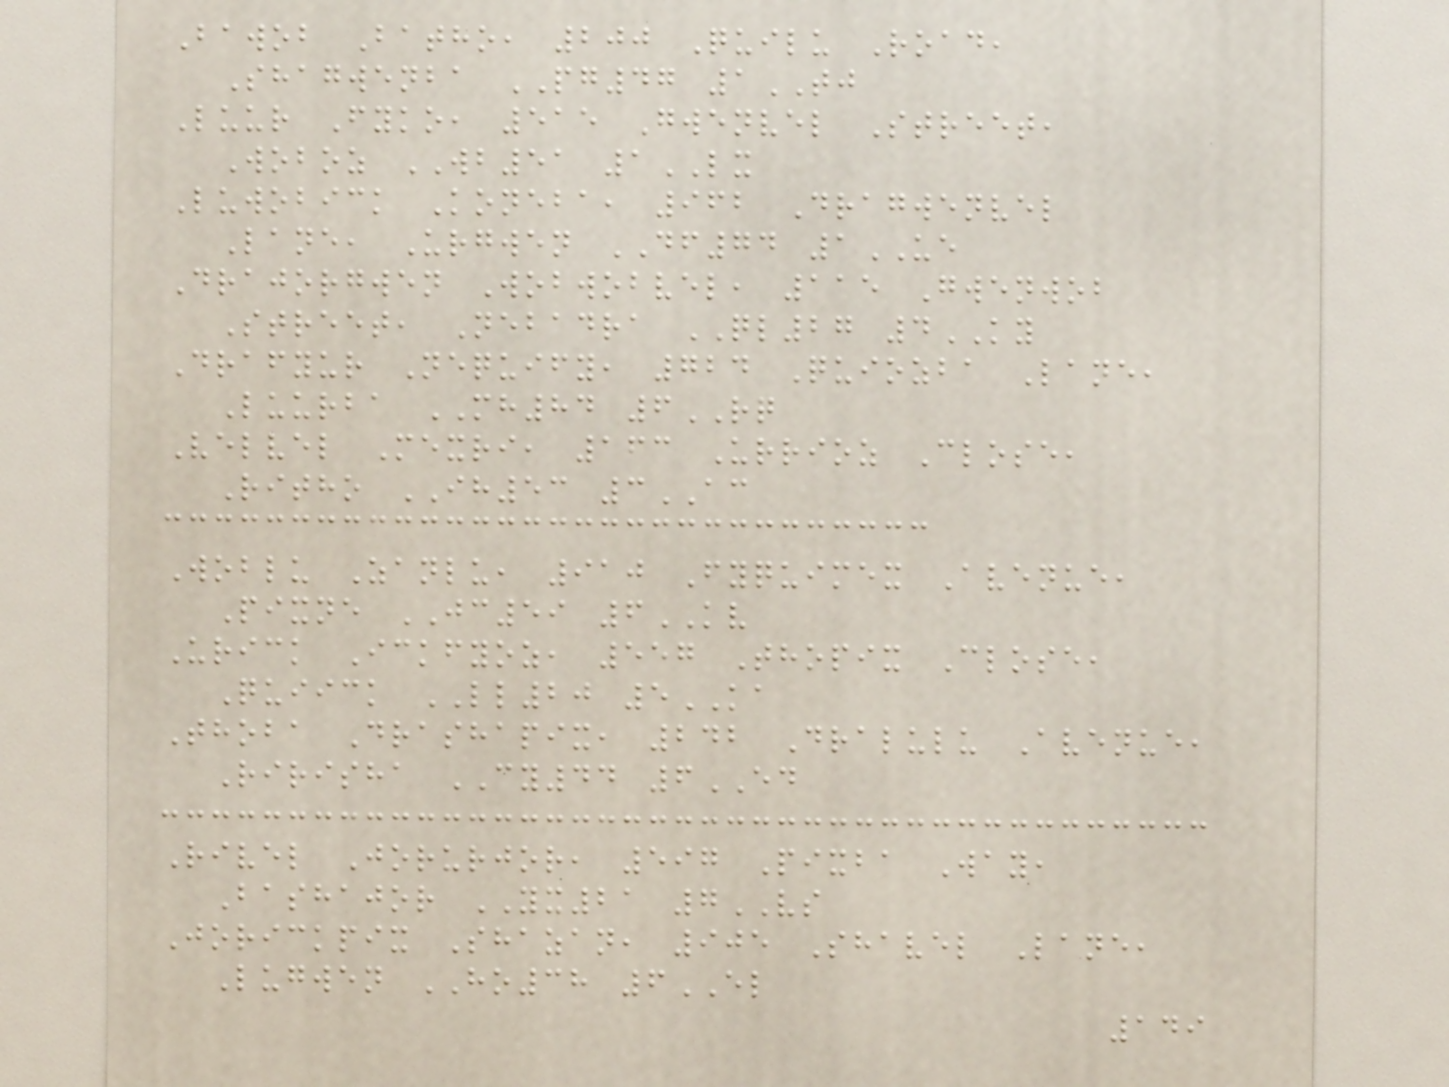Bawob Batho, 200 Quilu Road,
Shagwenba PG47 1TJ
Luur Fyko, 515 Gwenvel Street,
Woboz WB51 1LX
Luwobick Koneba, 962 Dragwenvel
Lane, Urgwen DF74 1UE
Drajorgwen Wobwobvel, 115 Gwenwob
Street, Nebadra QL27 4KY
Drafyur Nequify, 724 Quiozba Lane,
Luurba MH84 6RQ
Velvel Mexri, 163 Urrioz Close,
Ritho IH53 3AC
Woblu Zanlu, 910 Fyquimex Avenue,
Pixne JC59 6KV
Urick Ickfyoz, 557 Thopix Close,
Quiick LL20 5KA
Thoba Drashapix, 242 Dralulu Avenue,
Ririsha CY44 6ED
Rivel Jorurjor, 597 Pixba Way,
Bashajor YX21 7VS
Jorickpix Shazan, 905 Shavel Lane,
Lugwen HO38 6EL
149
